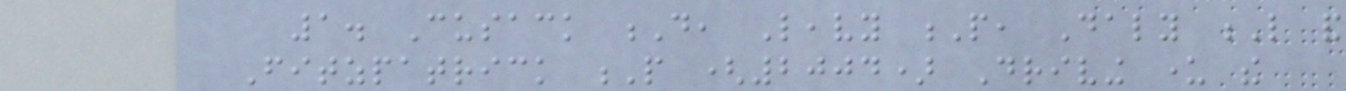1. Cusack D, Leavy P, Daly L and
Fitzpatrick P (2004) Driving under the
